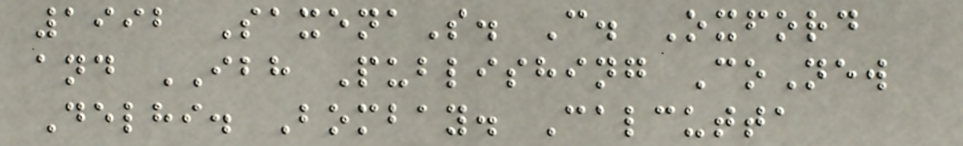1992 SaxenaS. C. Oxford
and IBH Publishing CoNew
Delhi. Bombay. Calcutta
